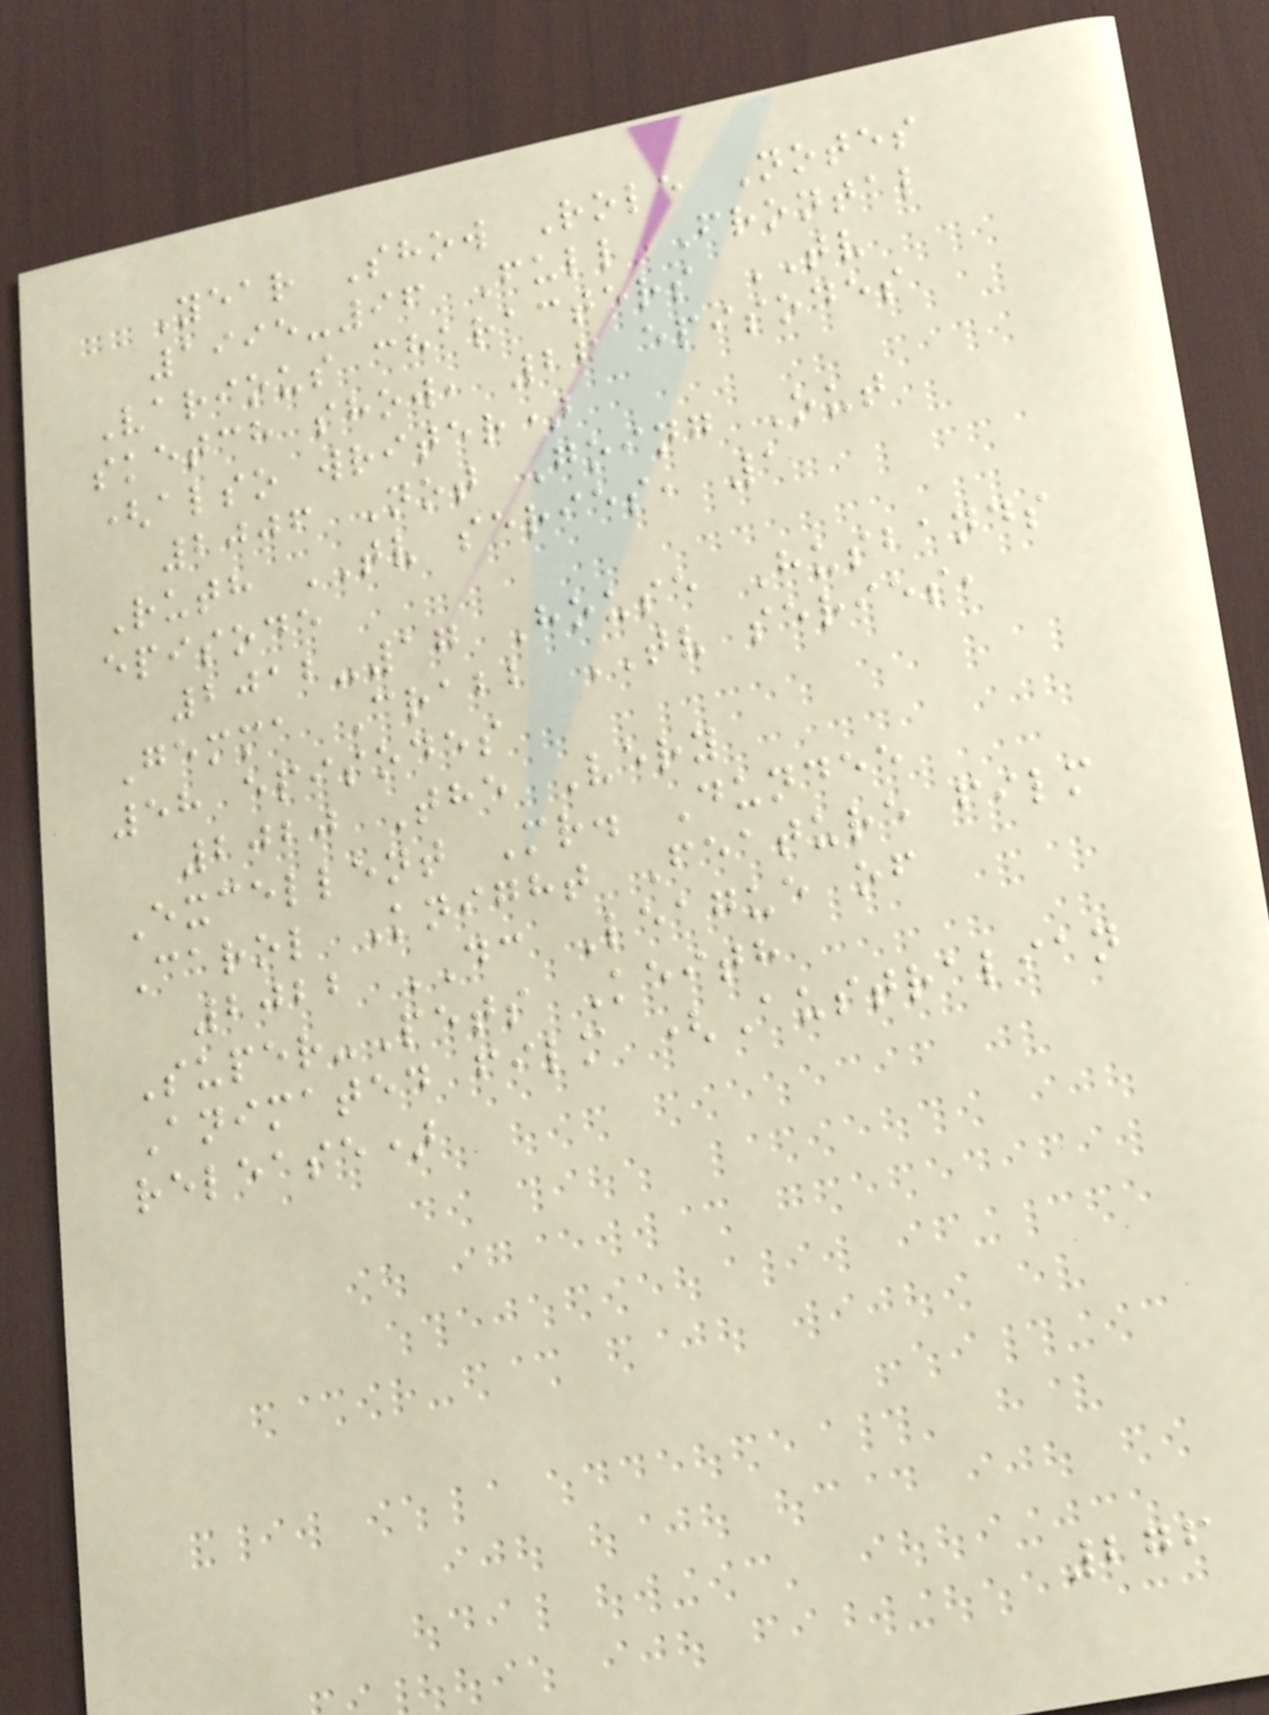Year Show Role Notes
1995-96 Full Frontal
Various characters TV
sketch show, 26 episodes
(also writer)
2006 Not Going Out
Ruth TV series, 1
episode
2012-17 House Husbands
Gemma Crabb TV series,
58 episodes
2020 The Very
Excellent Mr. Dundee
Carol Knight Feature film
2022 DC League of
Super-Pets Keith
Animated film (Australian
release)
276
